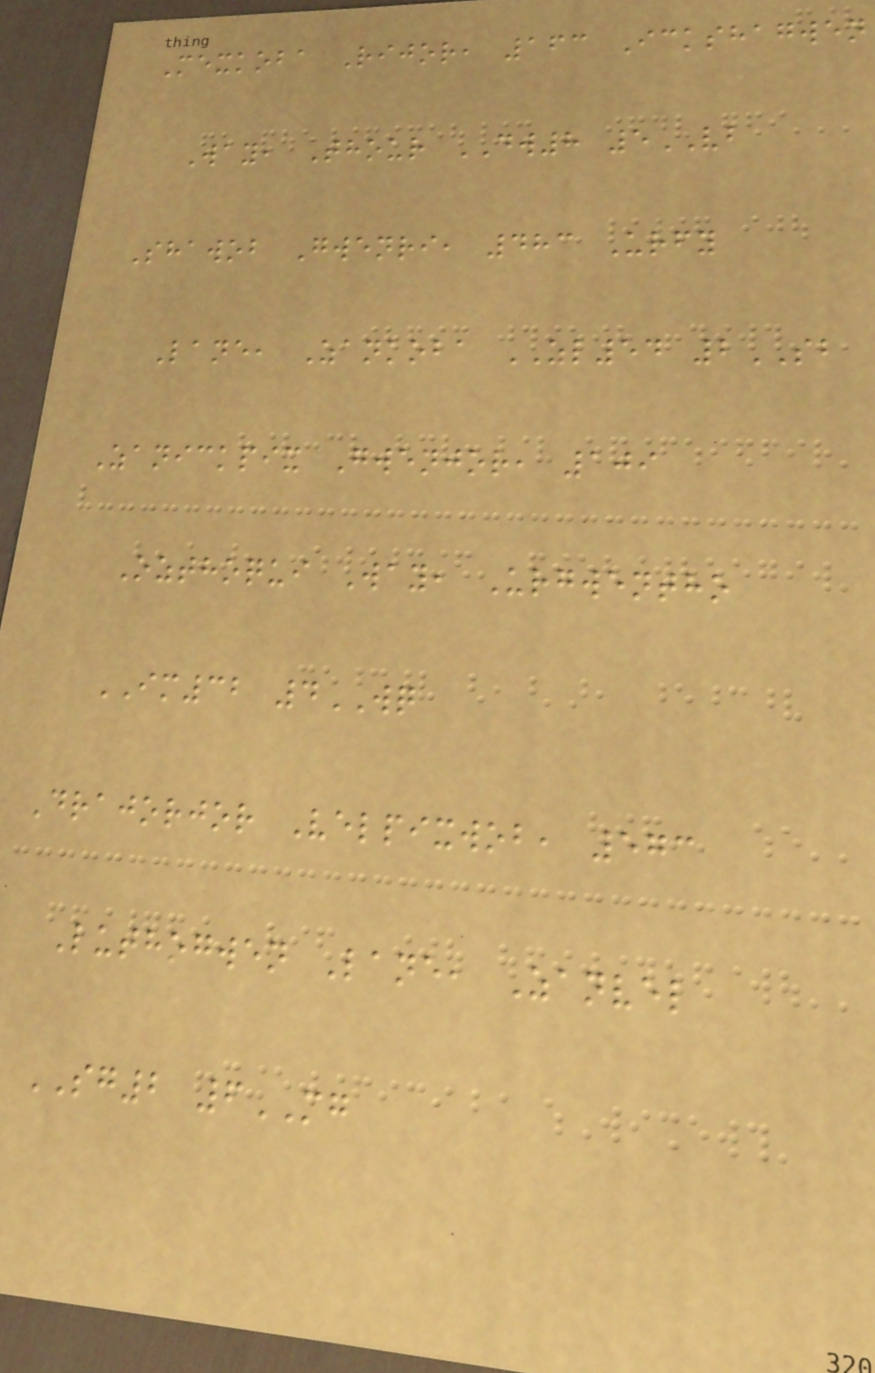Mexkoba Rijor, 163 Ickshagwen
Way, Thour DW8 5VB
Shawob Gwenri, 483 Urfy
Lane, Zankoba ZL54 2SB
Zanickpix Gwenjor, 109
Ozthoqui Way, Urgwentho
IM32 4WQ
Drajorjor Velpixwob, 573
Luthogwen Lane, Zanvel
SG2 6MG
